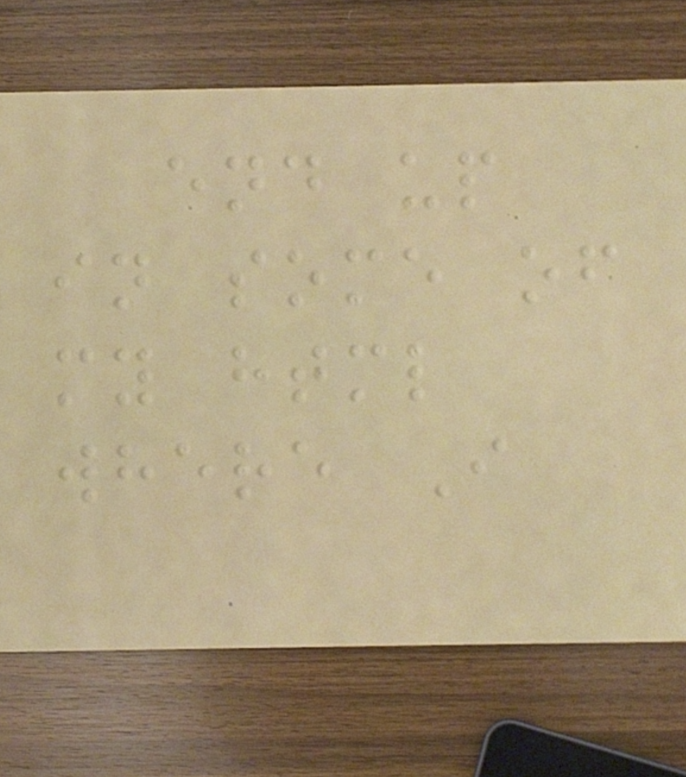end up
in some of
my html
where I
